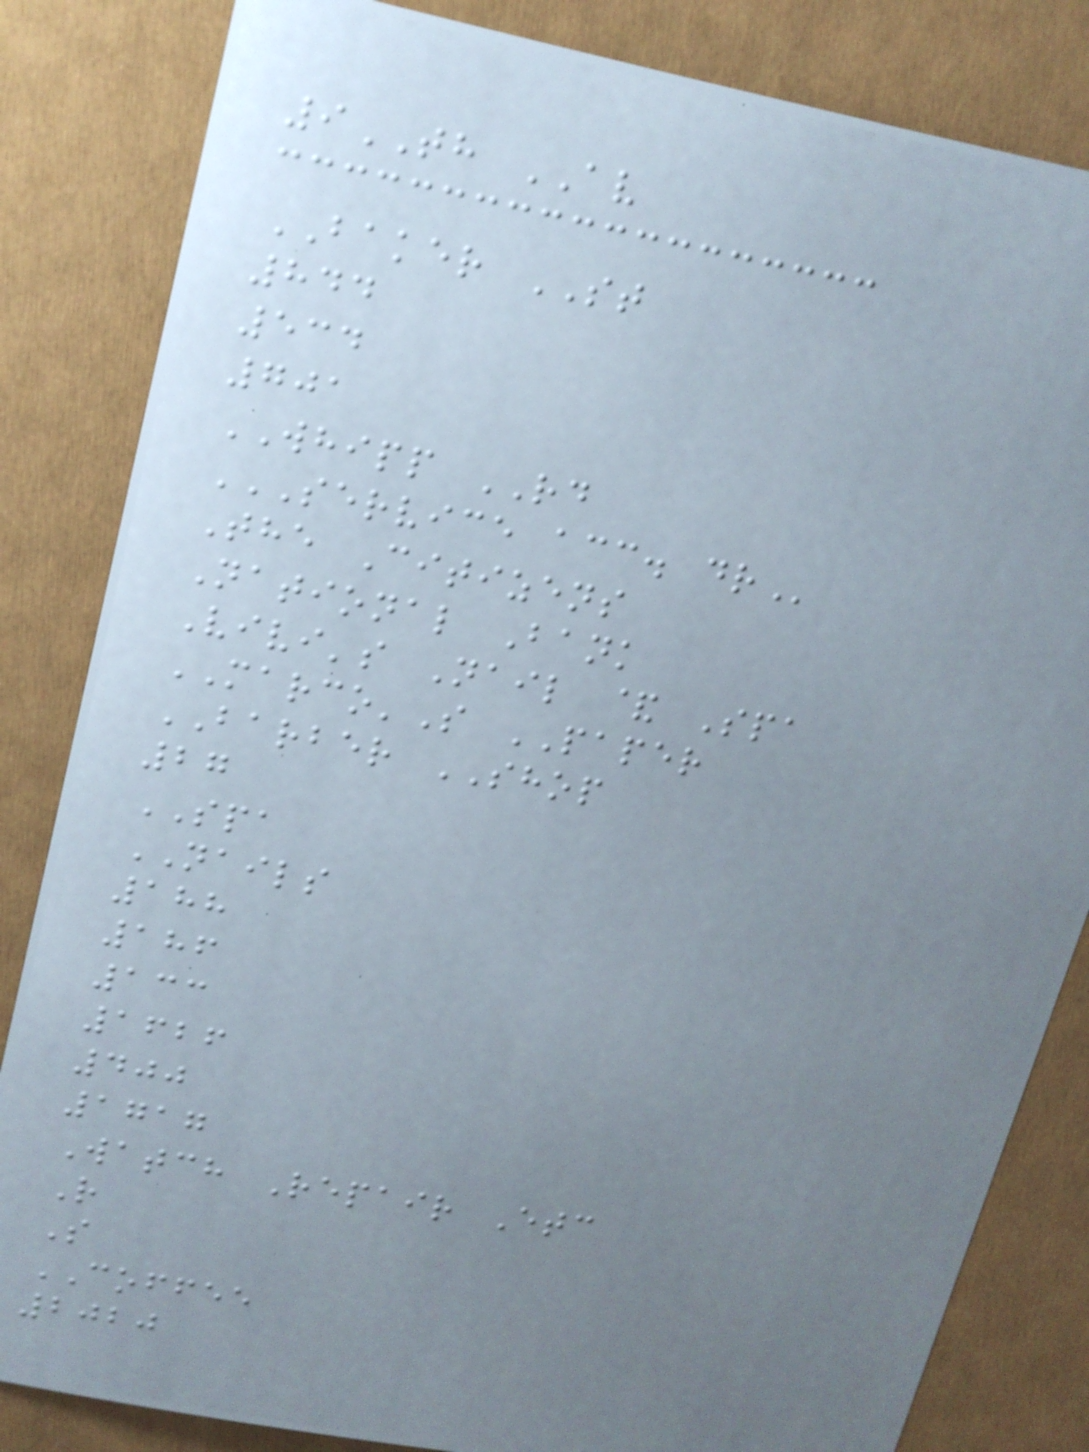9TH AV
BAKER ST
844
534
701
WHIPP RD
SERVICE ACC. DR
The Citizens
National Bank
Vivi's Nail & Spa
MARCO'S PAPER
BARBER SHOP
27
SPA
NAILS
188
186
133
1626
400
1717
Watch Repair Etc
R
S
COFFEE
2020
